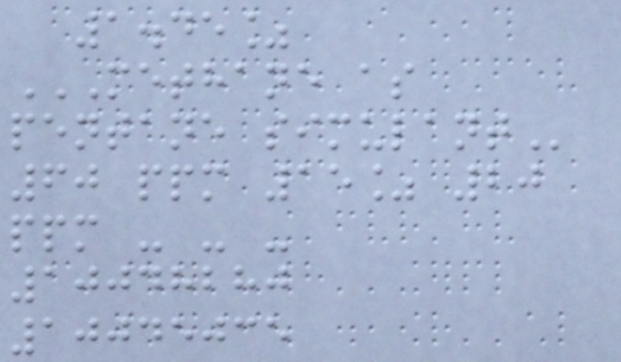1.45%
METHANE AS
PENTANE SIMULANT
60 ppm 15% 20
ppm - - -
10048280
10045035
